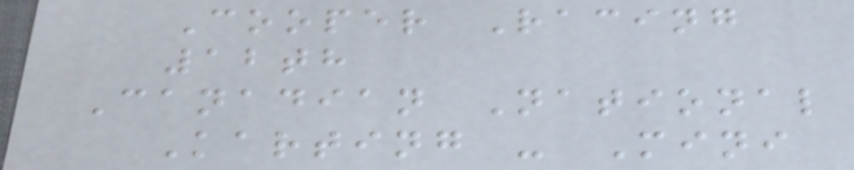Cooper Racing
12th
Canadian National
Karting - Mini
